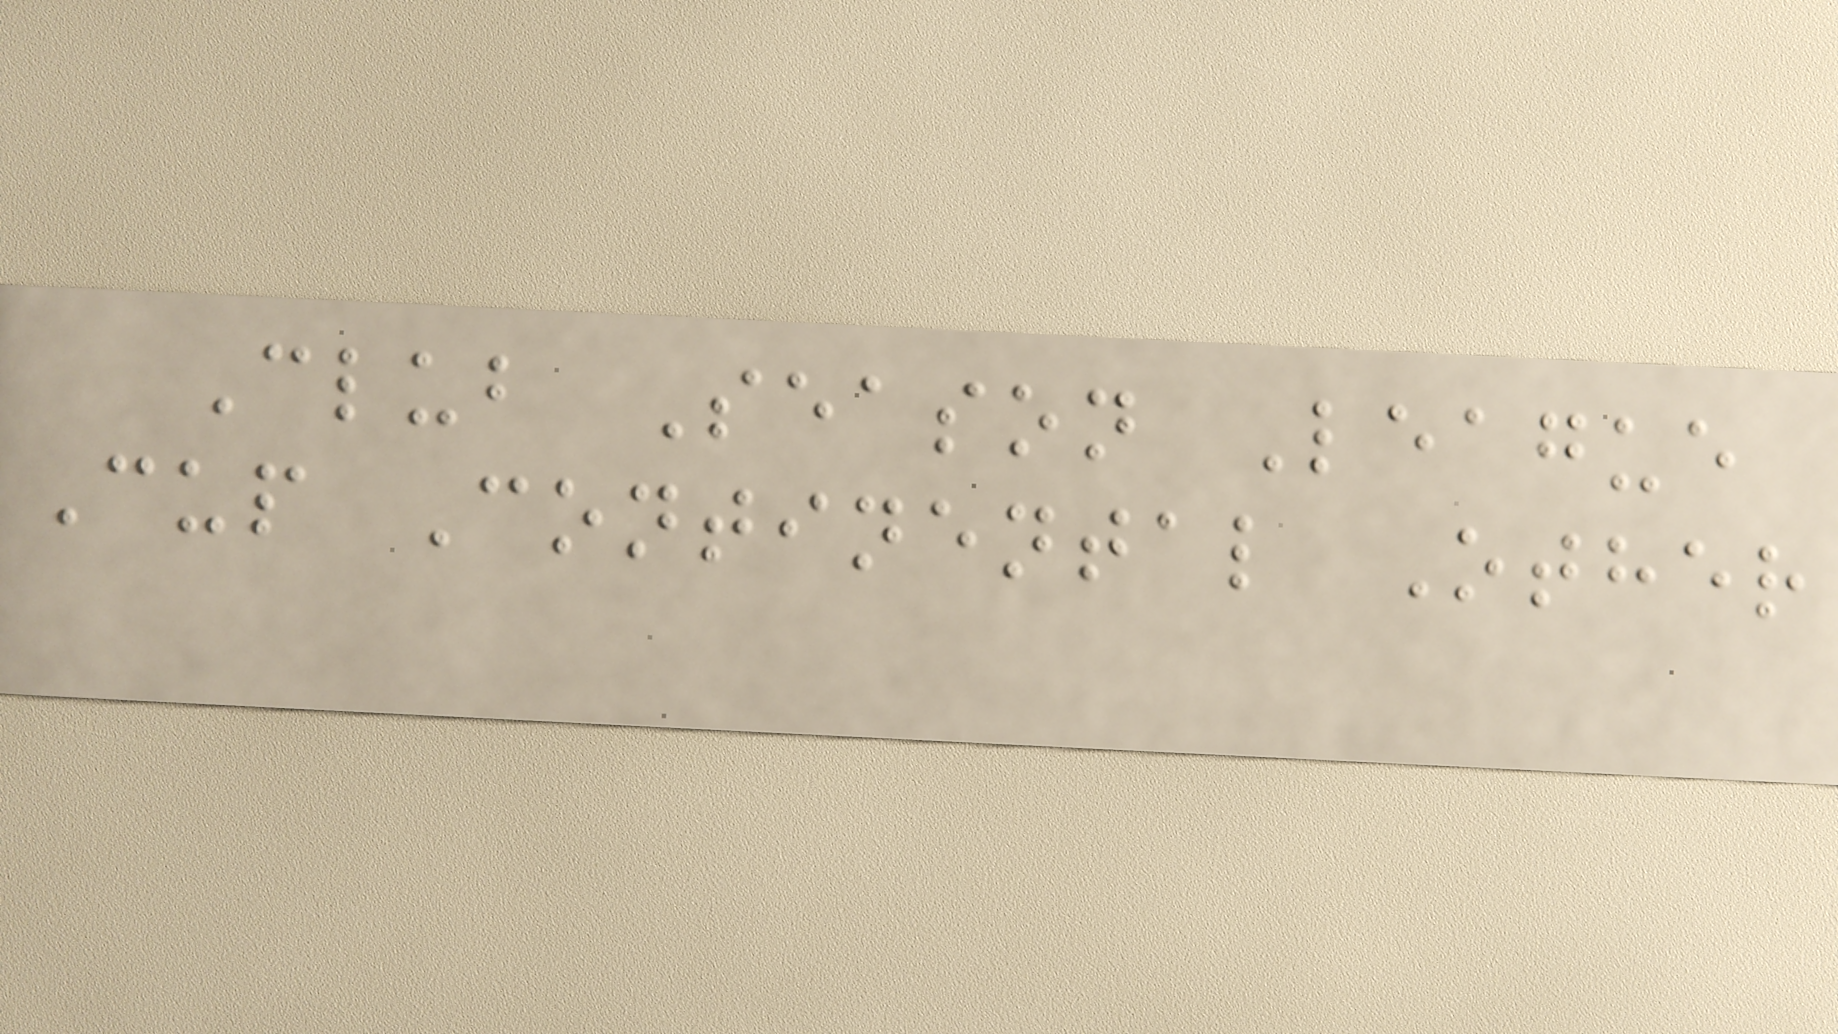Club Season League
Cup Continental Other
